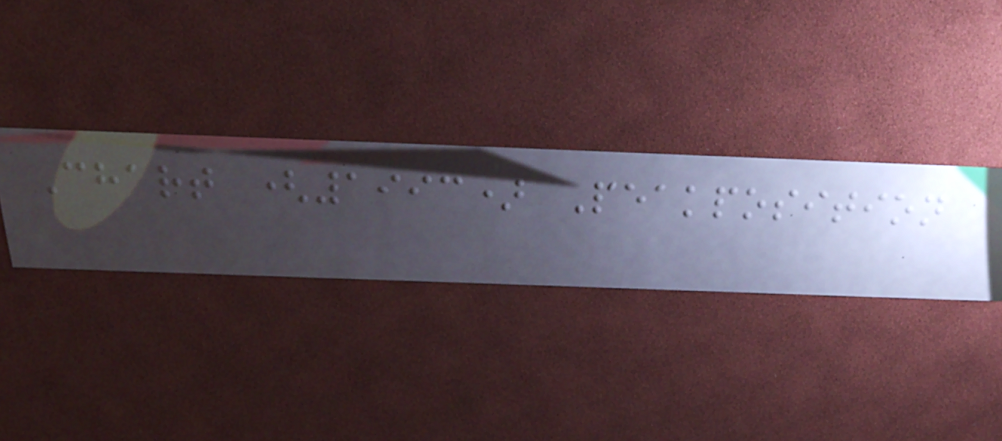Chart (1993) Peakposition
